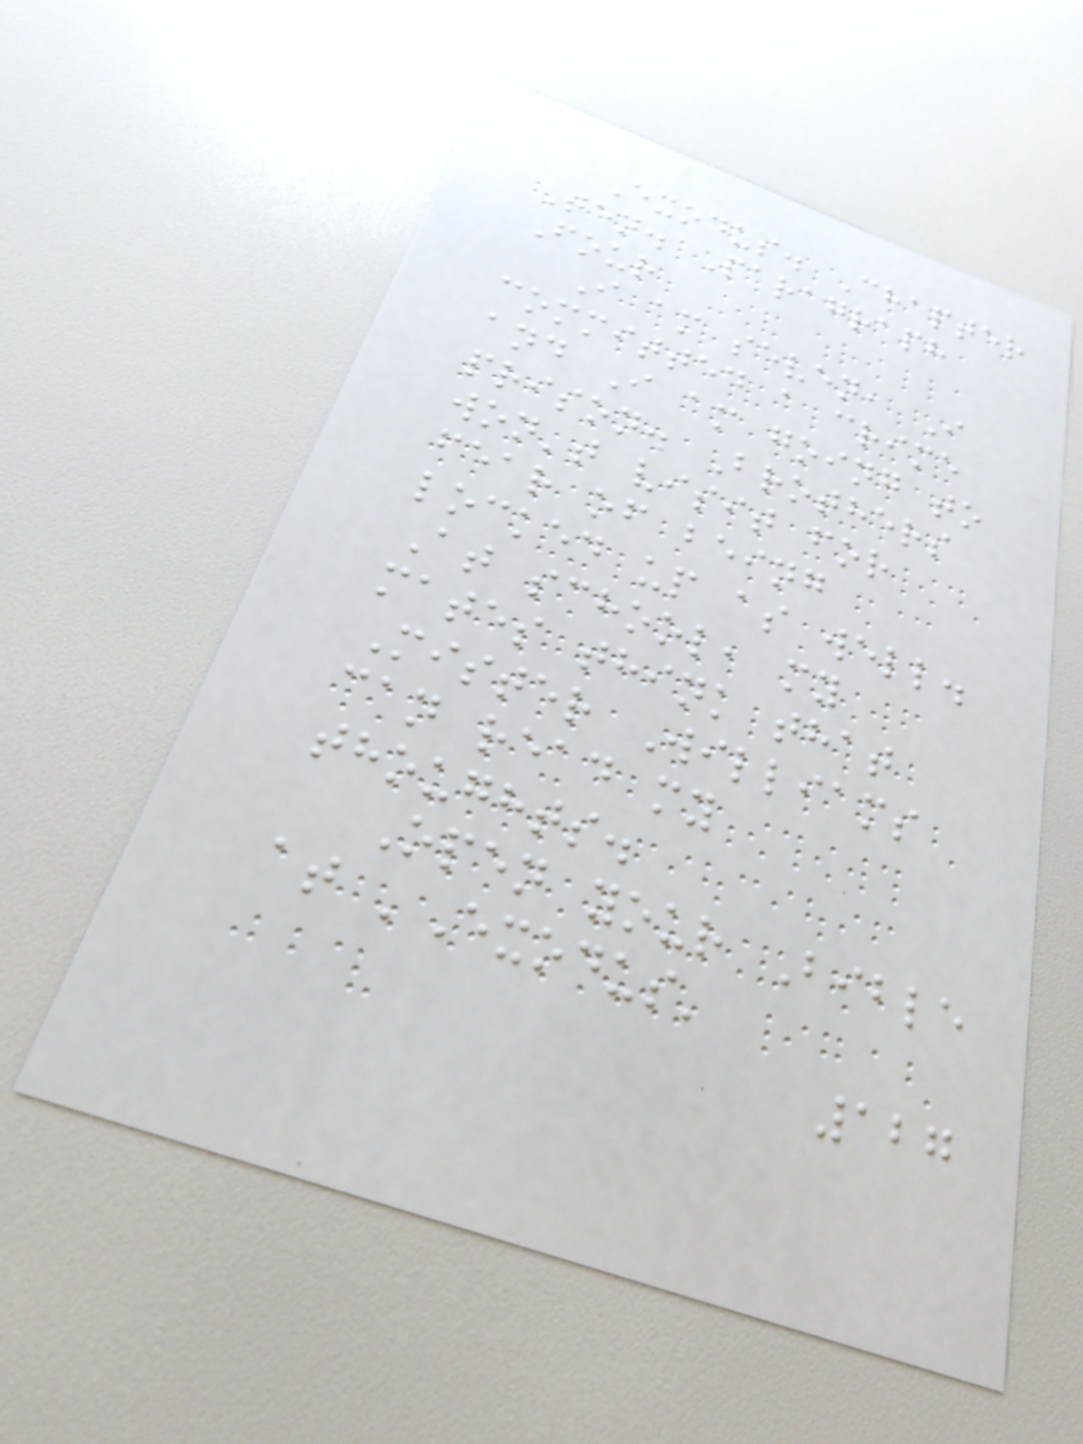Exodus. Chapter
Ten. Paragraph
Four
I am seven, I
committed a crime
and I am going to
prison. Brothers
won't visit for
fear of being
locked up as well.
At school, my
mates think that
Mister Williams
can read my
thoughts.
Open your Bible
at 'Exodus'
127
